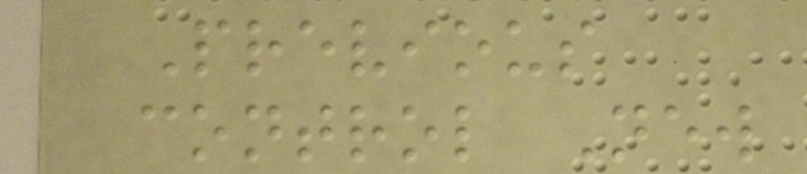Previous
control New
